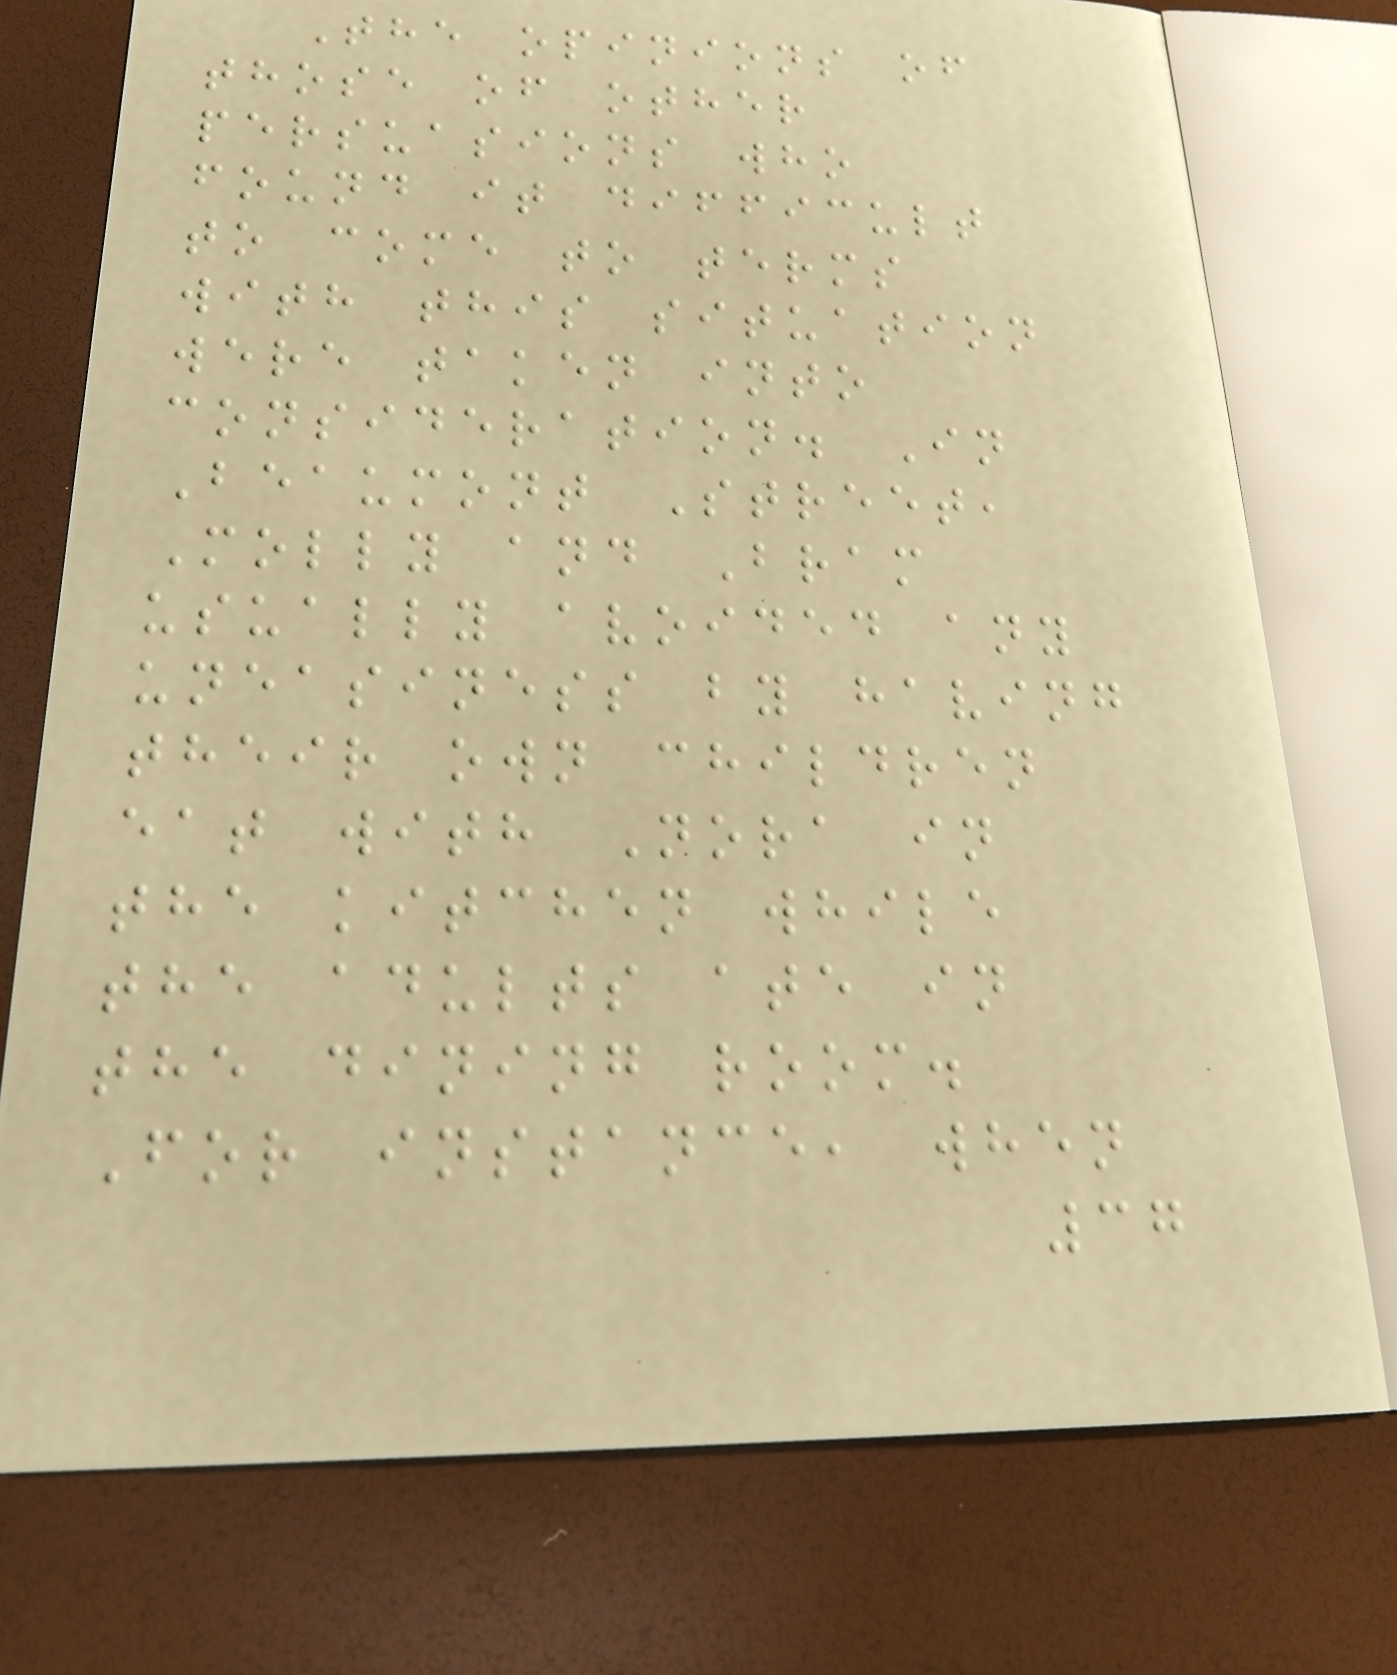The opinions of
those of other
persuasions who
found it difficult
to come to terms
with this situation
were taken into
consideration. In
Beaumont Street,
Molly and Bram
usually avoided any
uneasiness by having
their own children
eat with Nora in
the kitchen while
the adults ate in
the dining room.
For instance, when
37
